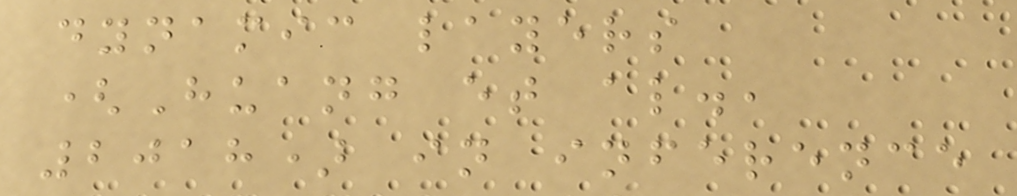dynamic layers
(Huang et al.,
2018) in inference
